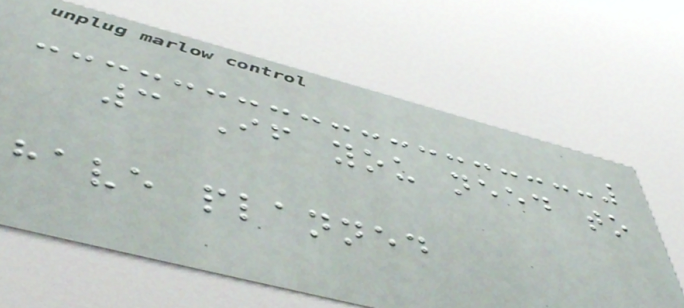3 If you need to
have planned
